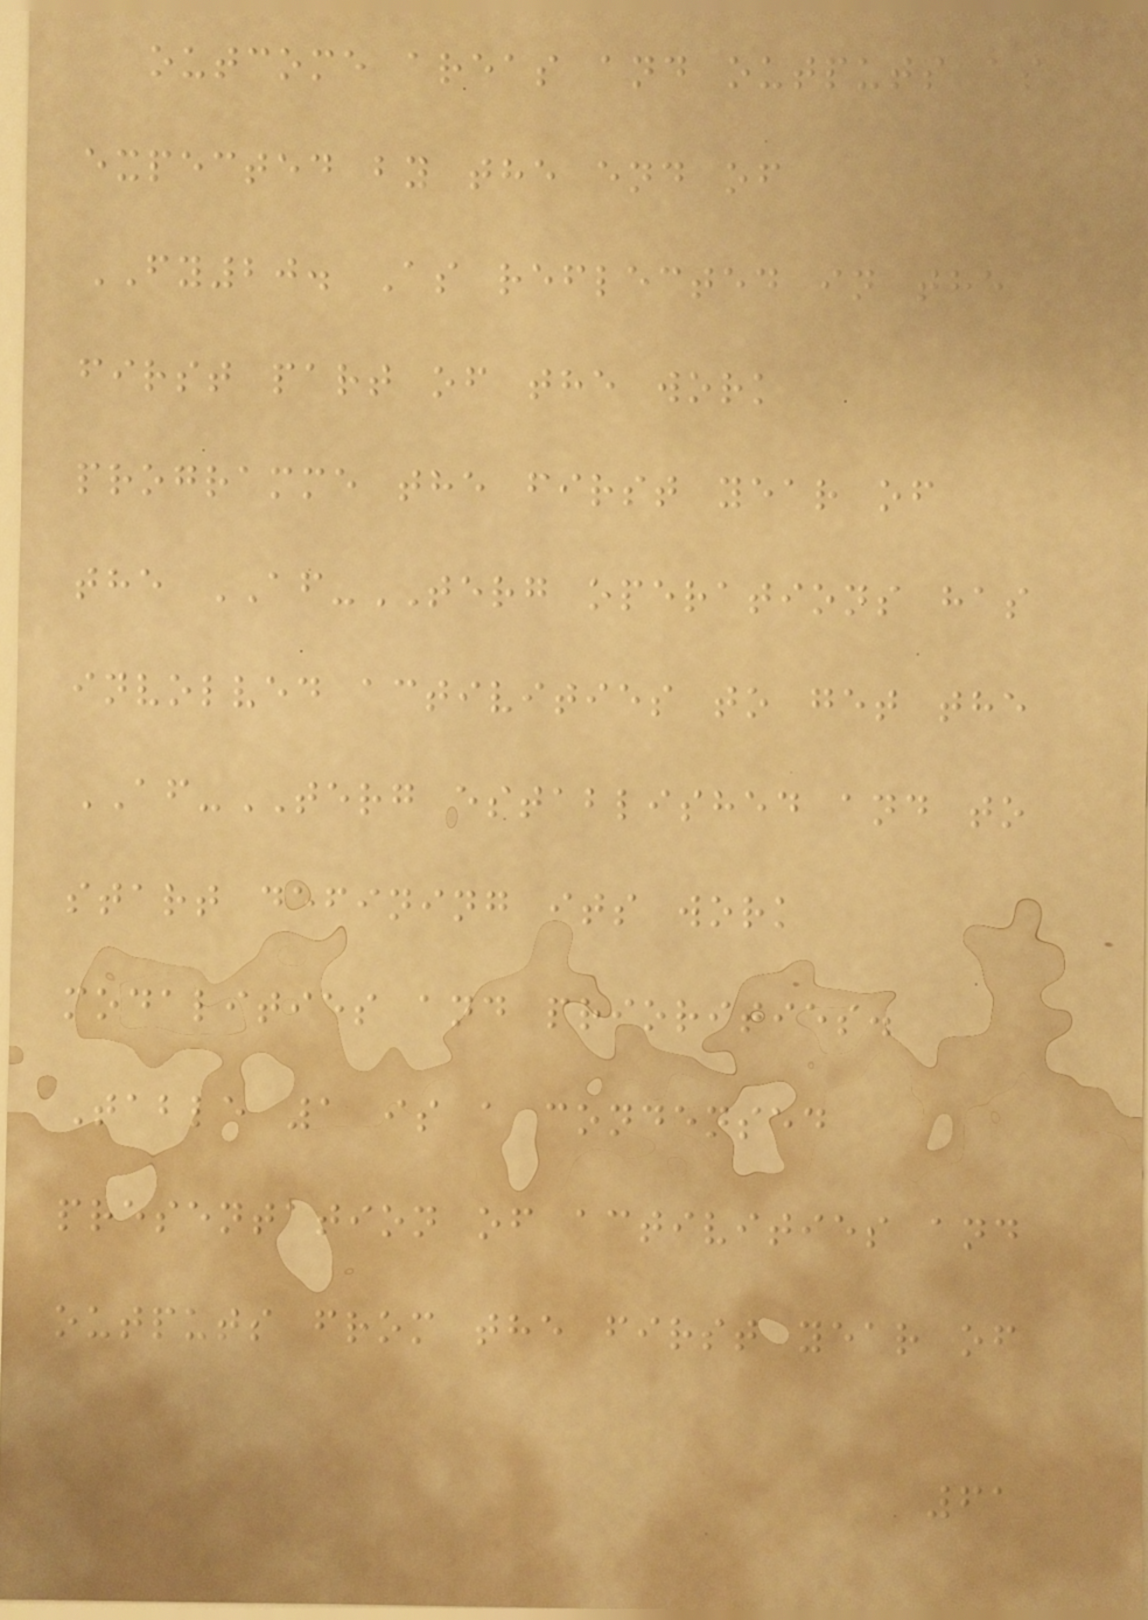outcome areas and outputs as
expected by the end of
FY20. As reflected in the
first part of the work
programme the first year of
the AF-TERG operations has
involved activities to get the
AF-TERG established and to
start defining its work
modalities and priorities.
Table 1 is a condensed
presentation of activities and
outputs from the first year of
61
